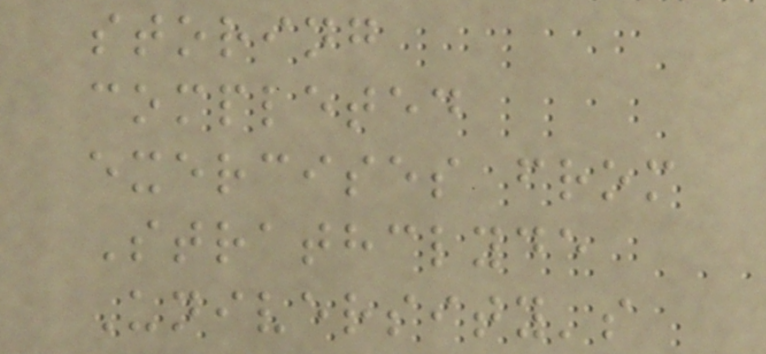storing
completed
exercises from
Strathclyde
University's
